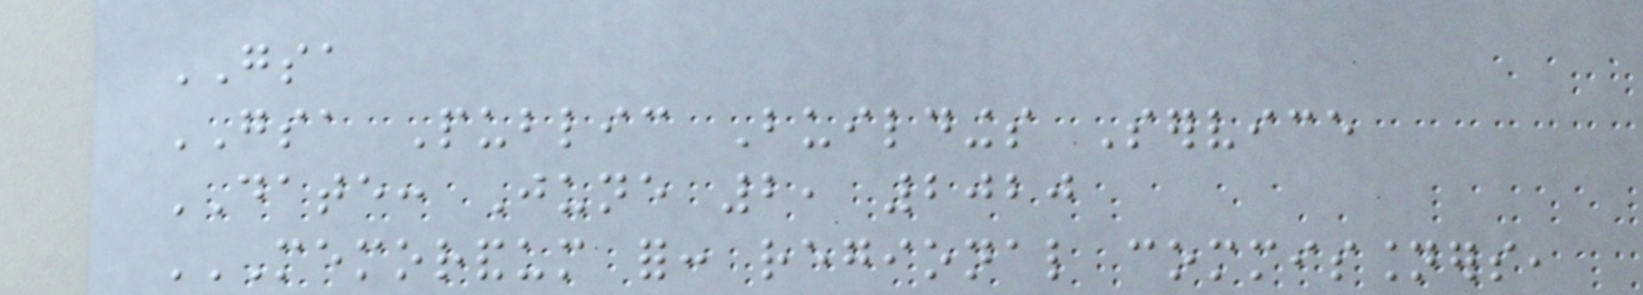GSA
GSA Public Buildings Service
DATE: June 2, 2020
MEMORANDUM FOR: REGIONAL COMMISSIONERS,
